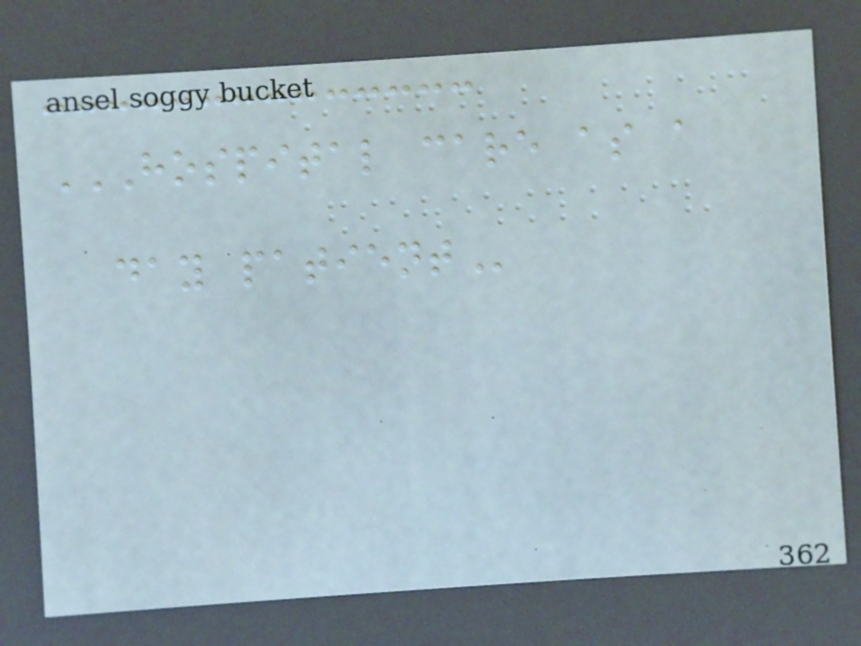HOSPITAL CARE AS A
DAY PATIENT
